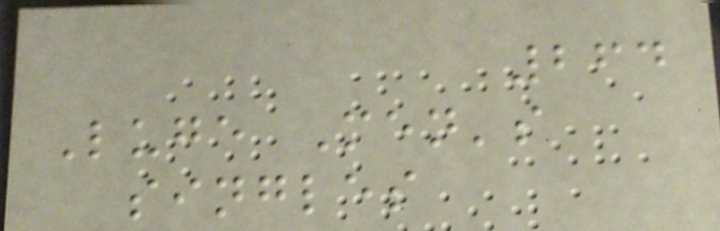264
Luge Men's
singles
